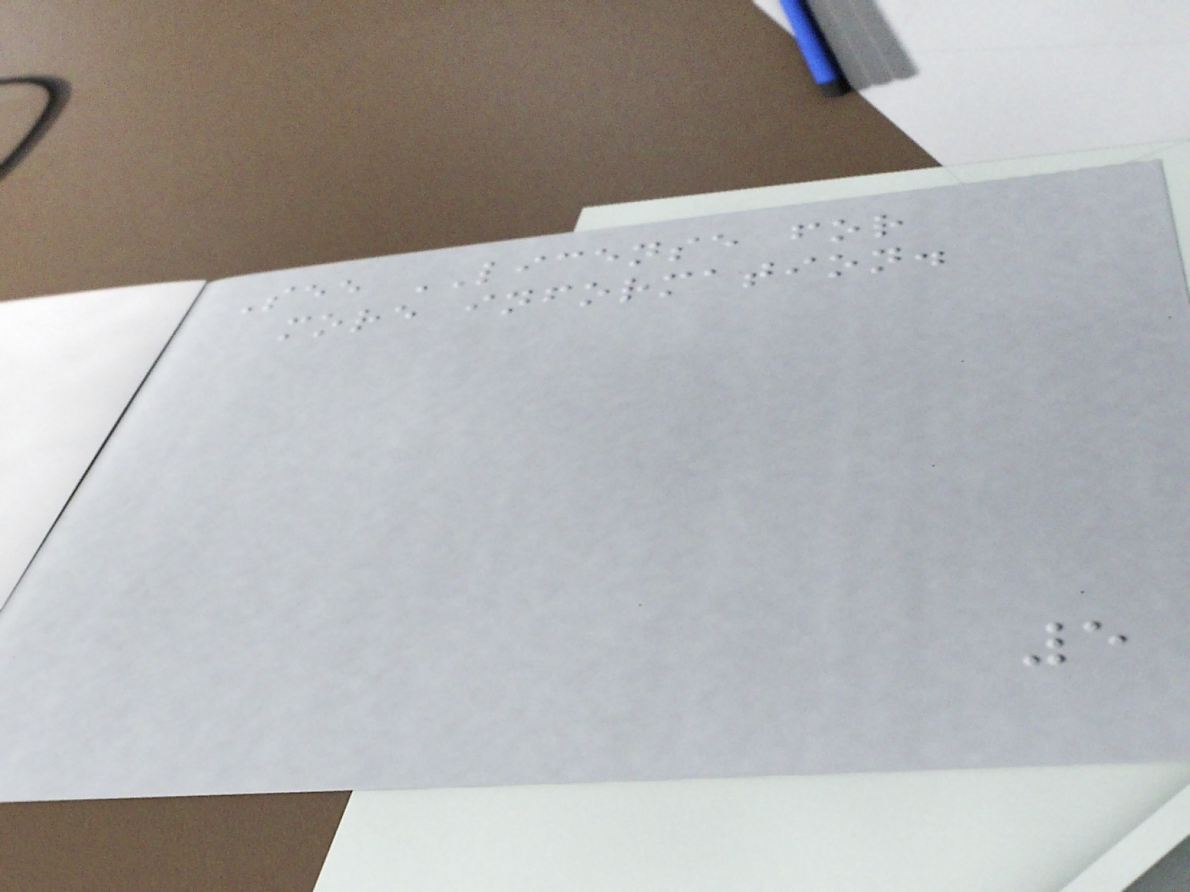See LICENSE for
more information.
5
